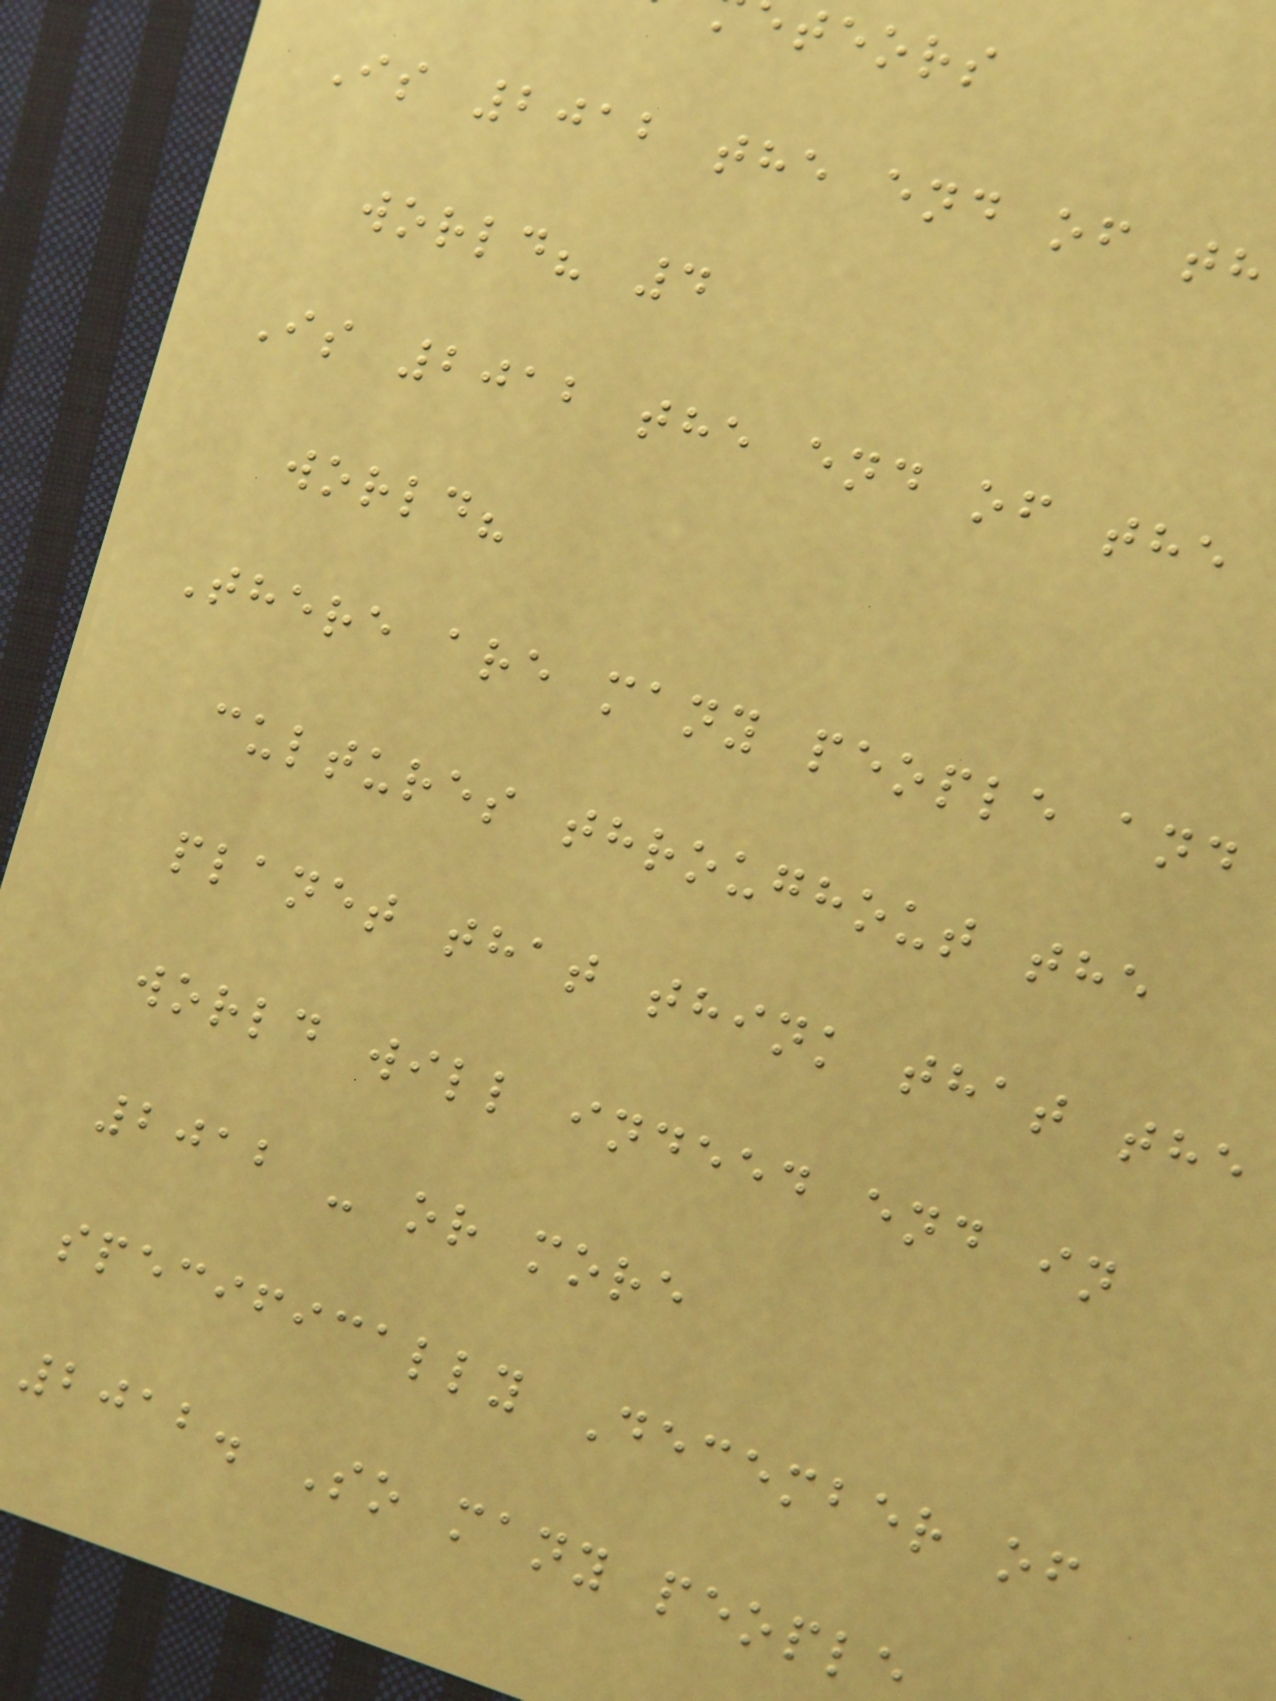teors
Is 2012 the end of th
world? 4
Is 2012 the end of the
world?
There are many people and
cultures throughout the
planet that think that the
world will indeed end in
2012 - or more
specifically December of
2012. So many people
